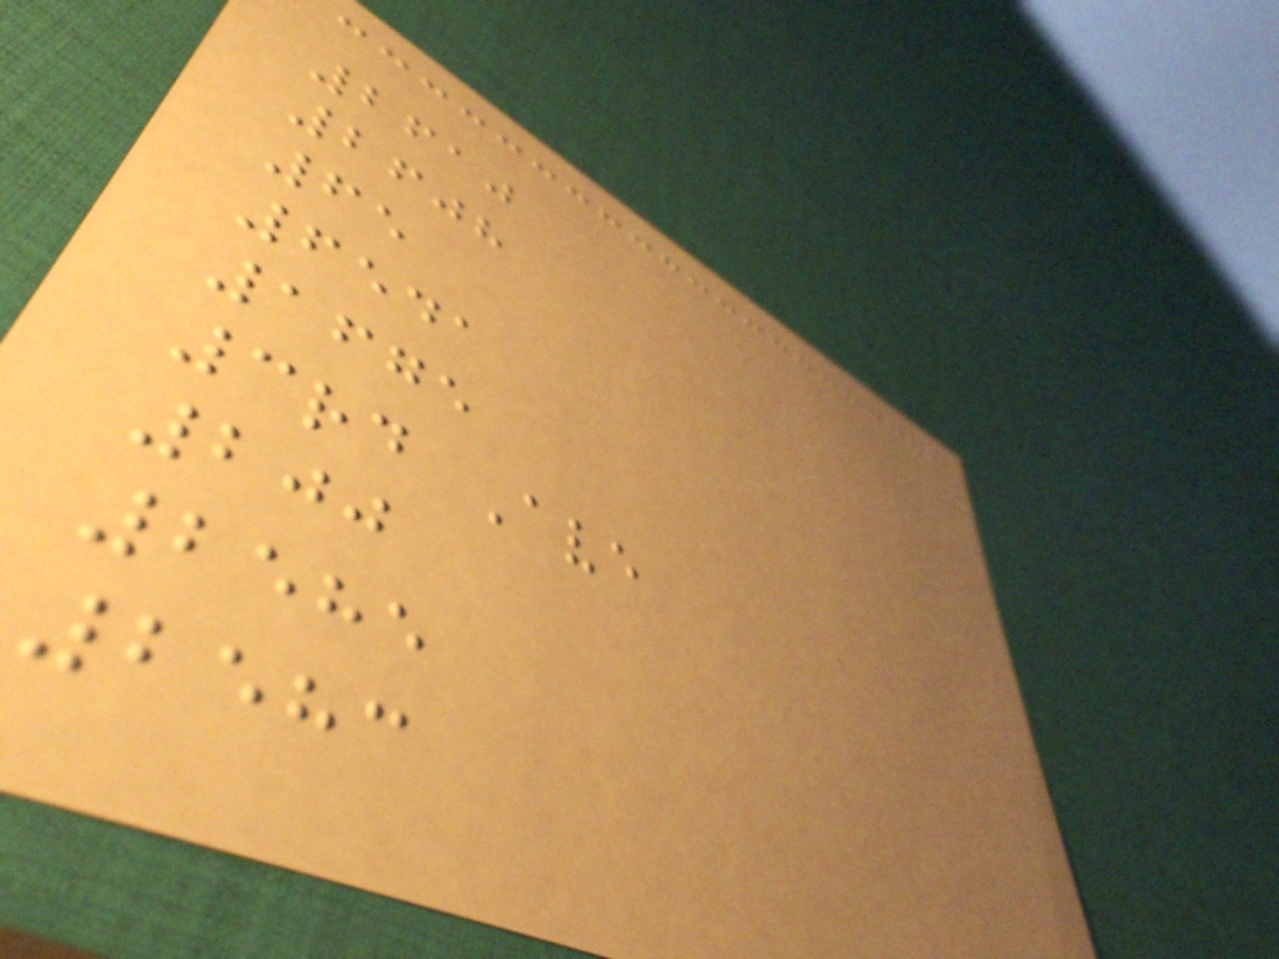2610
2608
65
6541
1675
3rd Ave
200
2585
2583
